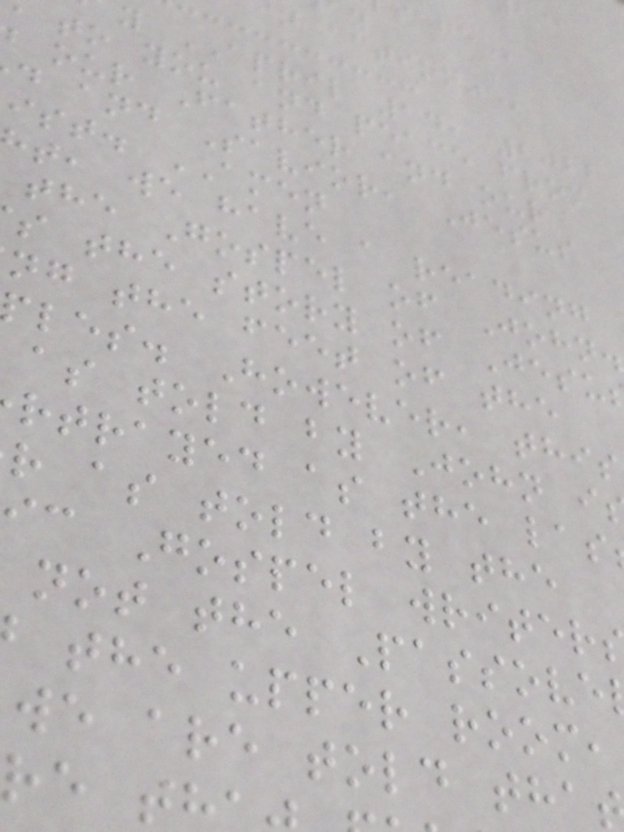y APRIL 14, 2022
to you and peace from
our Father and our
d and Savior, Jesus
ist. AMEN
t, we have a reading
the Gospel of John.
s the story of Jesu
ng the feet of the
les. However, this
as told by John i
rtrayed as the las
r as told by the
ic Gospel writer
not the Passove
the upper room,
we are told tha
